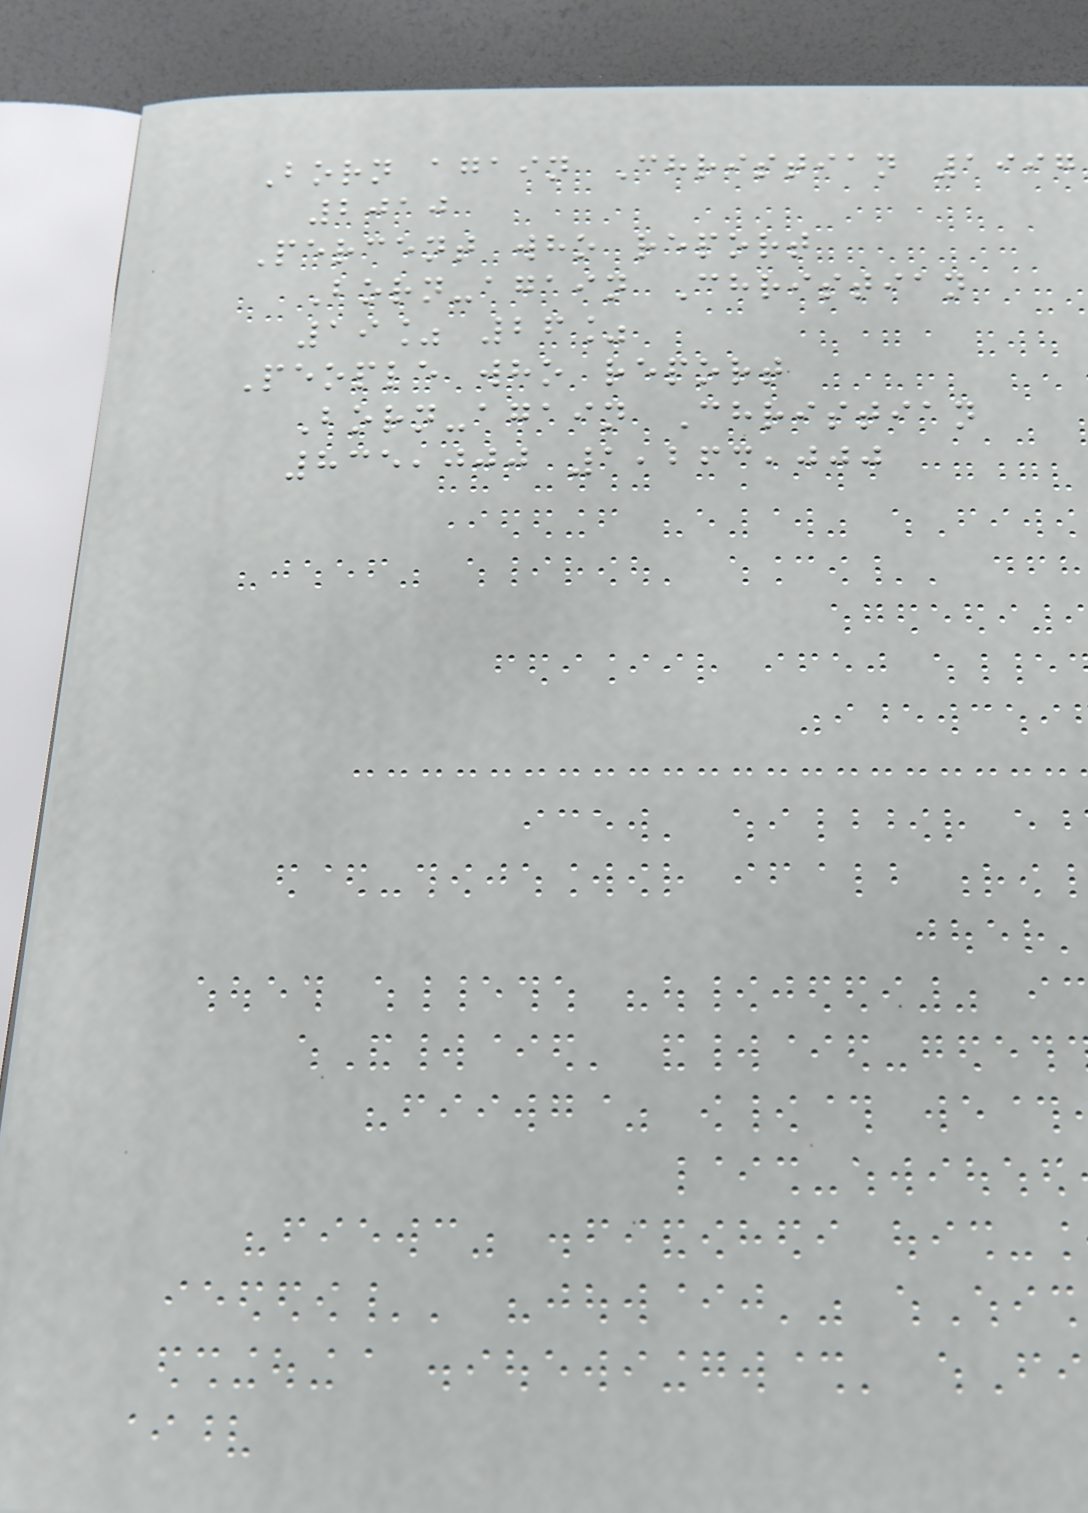Born again Christian 1997
2010
Percent who report
Born-again Christian
19% 26%
People who report
Born-again Christian
835,000 1,263,000
